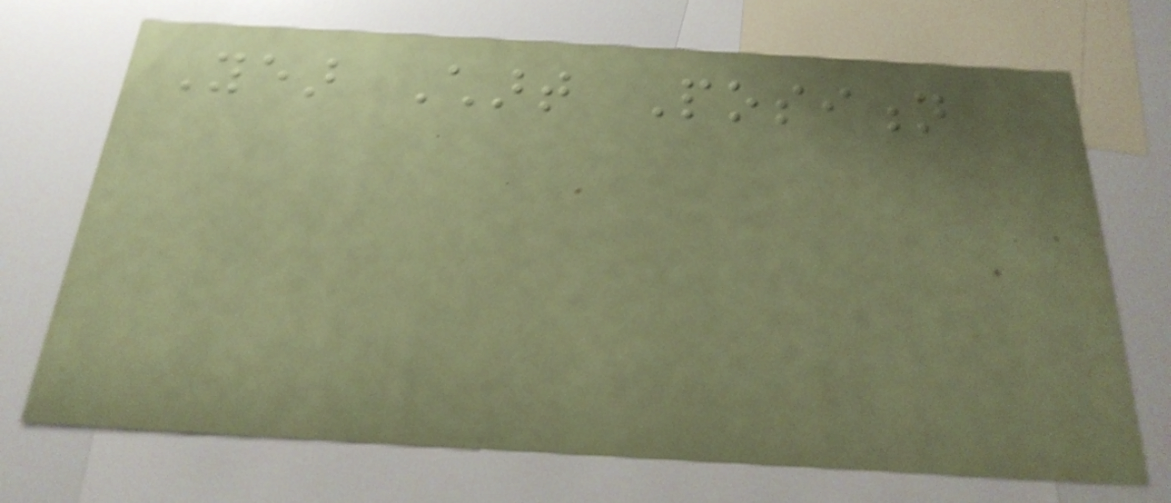Year Chart Position
